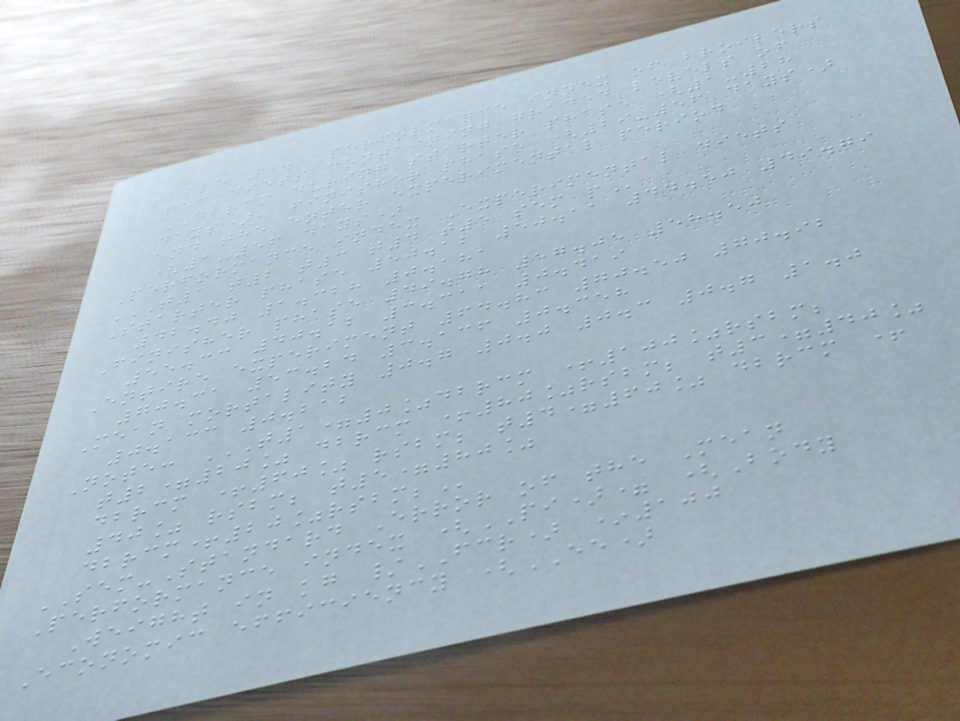Table 4. Performance index of broilers
fed diets containing graded levels of
DBRCM during starter phase (1-28
days), finisher phase (29-56 days)
and the enter experimental period
(1-56 days)
Performance index Experimental diets
T1 T2 T3 T4 T5 SEM P
Starter phase 50.12 50.11 44.50 49.79
42.40 1.328 0.181
Finisher phase 49.78 57.05 58.50
55.33 40.12 3.311 0.419
Entire experiment 64.83 70.50 70.92
70.31 53.24 3.136 0.358
Mean mortality 0.7 0.0 0.3 0.7 1.0
0.133 0.212
Note: T1=0%DBRCM +100%RSBM;
T2=20% DBRCM +80%RSBM; T3=40%
DBRCM +60% RSBM; T4=60% DBRCM +
40% RSBM; T5=80%
DBRCM+20%RSBM;
SEM-Standard Error of the Mean
Performance index (PI)= (Body
Weight in kg /FCR) *100
Economic efficiency (EE)
